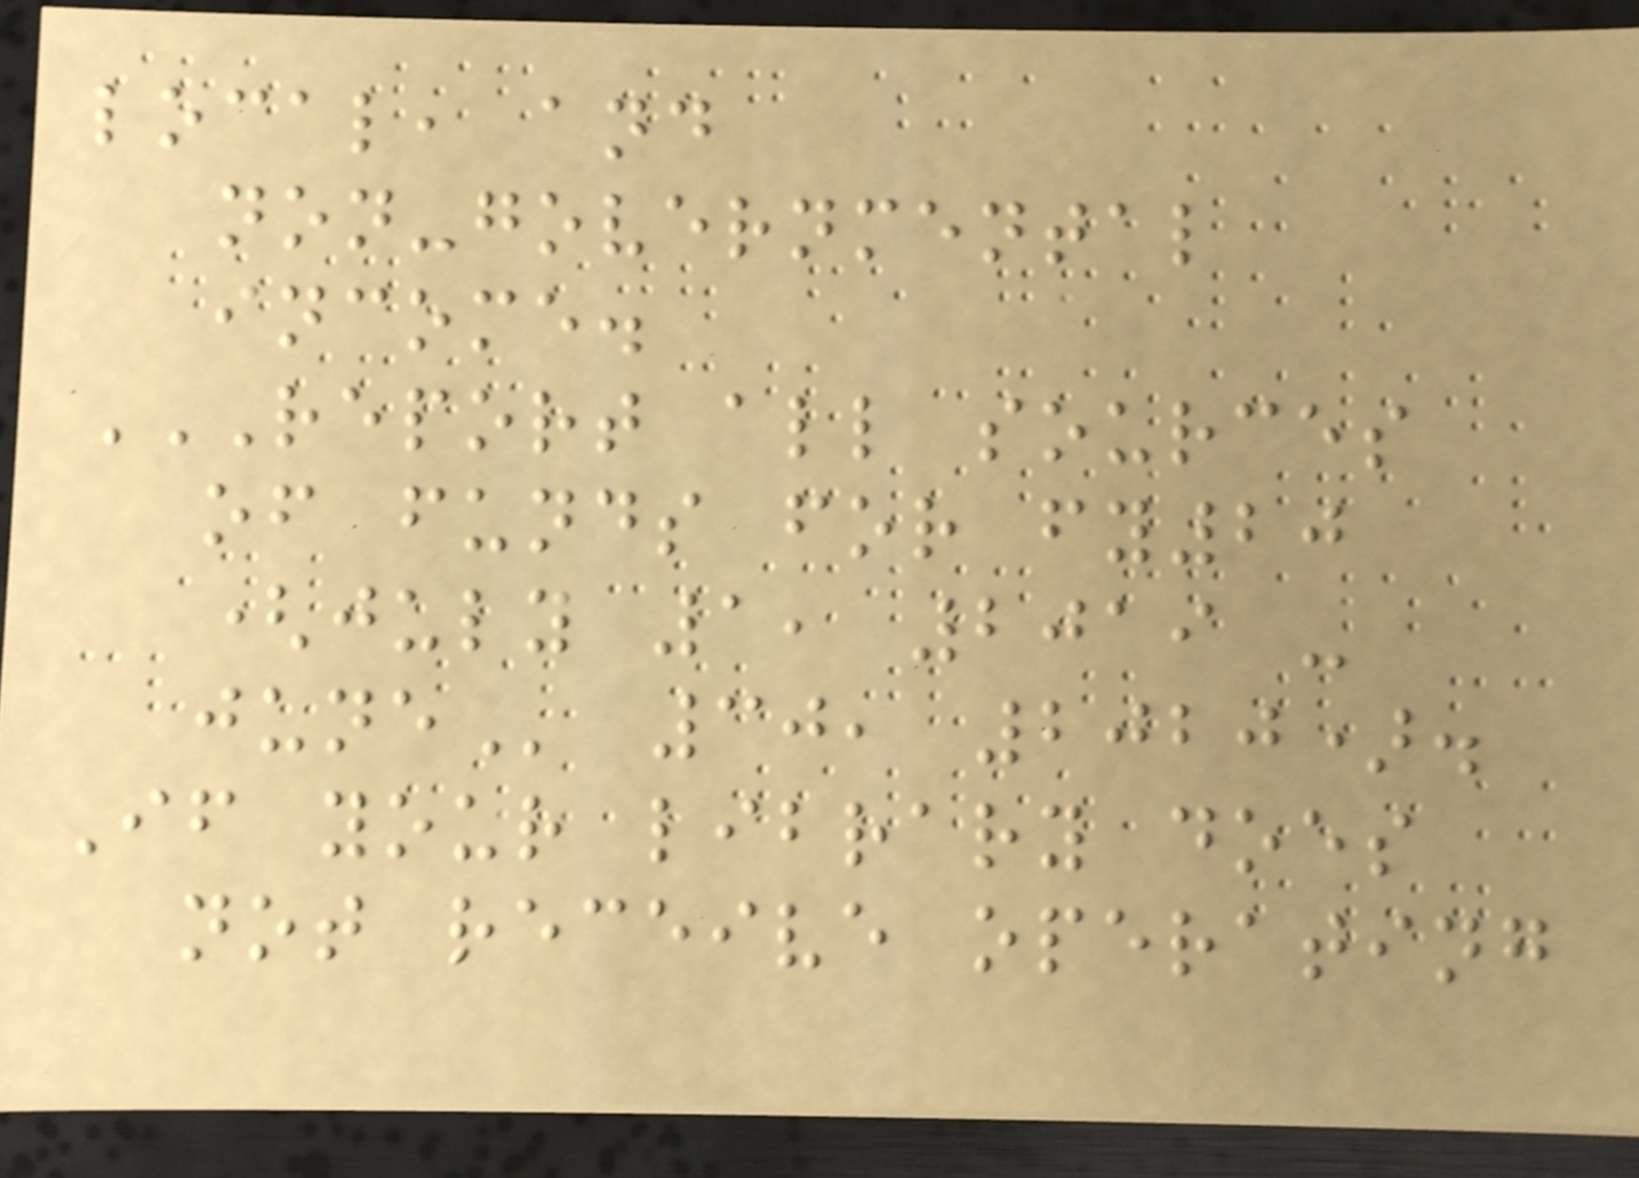local, and
non-governmental
income.
REPORT ALL SOURCES
OF FUNDS FOR FY20
(JULY 1, 2019 -
JUNE 30, 2020).
If your library does
not receive operating
